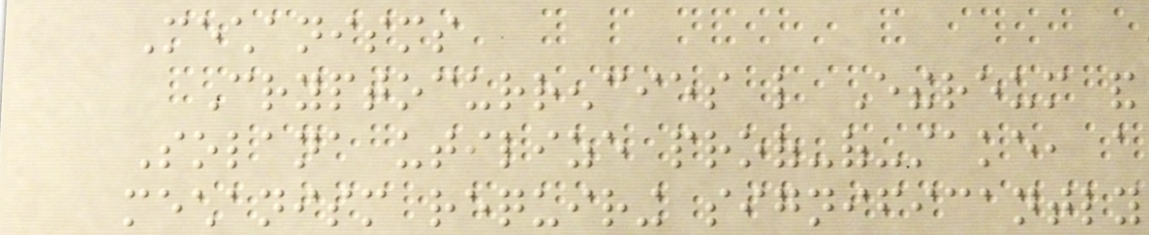Mechanisms
Cryptocurrencies like Ethereum and
Solana utilize proof-of-stake, a
mechanism requiring significantly
